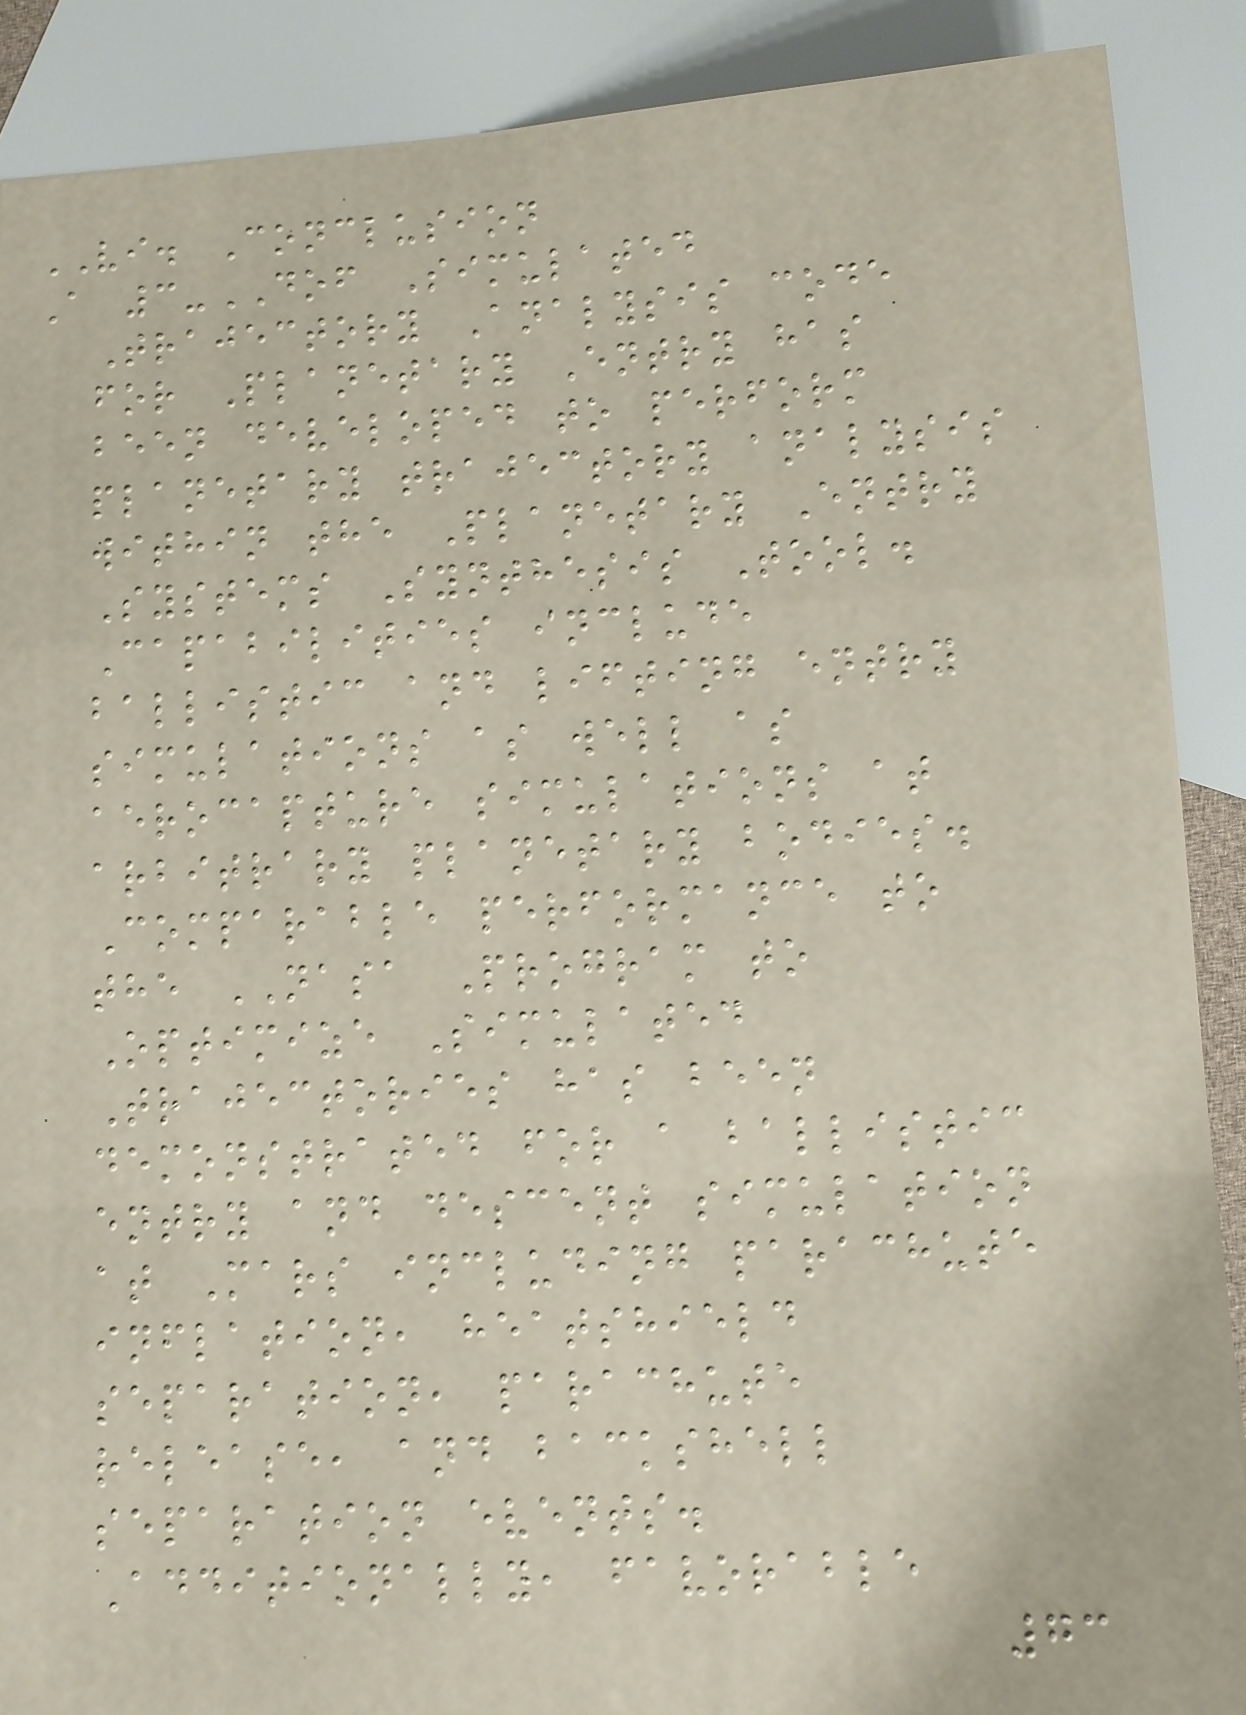VI. Conclusion
A 3-DOF Simulated
Trajectory Analysis code
for Planetary Entry has
been developed to perform
planetary trajectory analysis
within the Planetary Entry
Systems Synthesis Tool.
Capabilities include
ballistic and lifting entry
simulations as well as
aerocapture simulations at
arbitrary planetary bodies.
Comparable performance to
the NASA Program to
Optimize Simulated
Trajectories has been
demonstrated for a ballistic
entry and descent simulation
at Mars including parachute
inflation, heatshield
separation, parachute
release, and backshell
separation events.
Additionally, favorable
73
